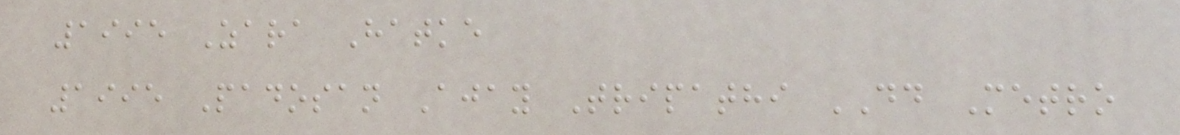1995 Zara Hatke
1995 Padosan Ajay Tripathi DD Metro
